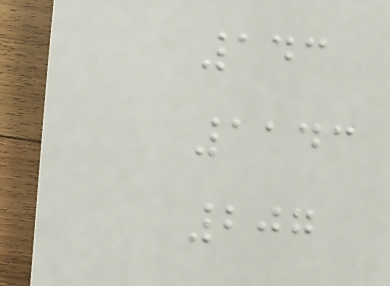143
1143
207
